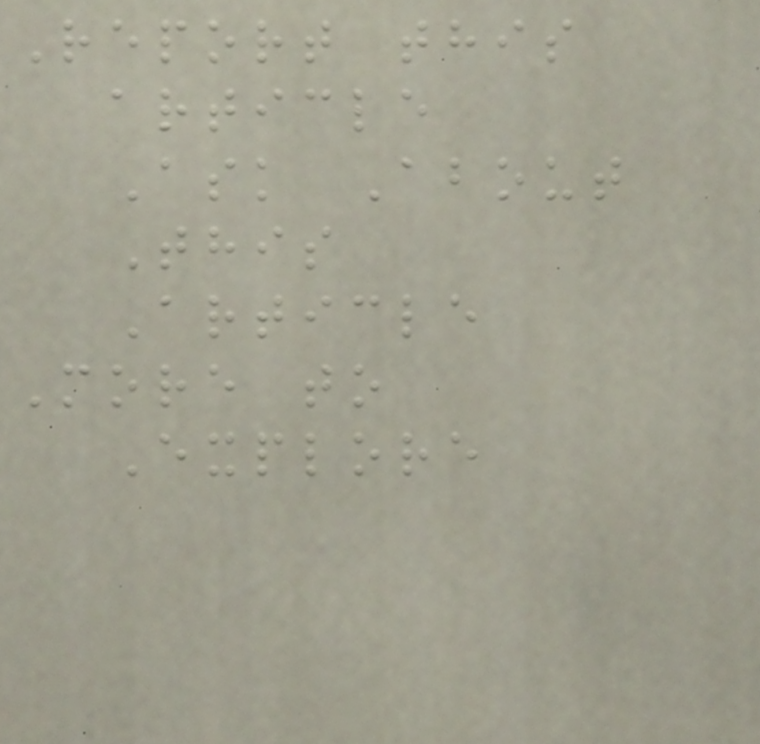Report this
article
Ask About
This
Article
More to
Explore
